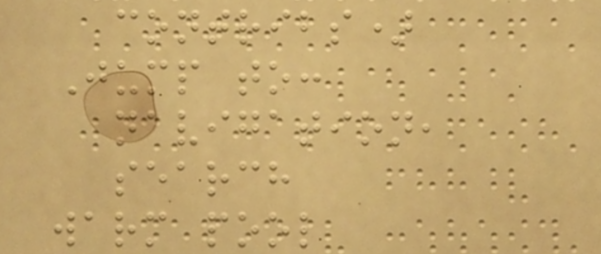contribs)
Jump to:
navigation,
search
warm pool
